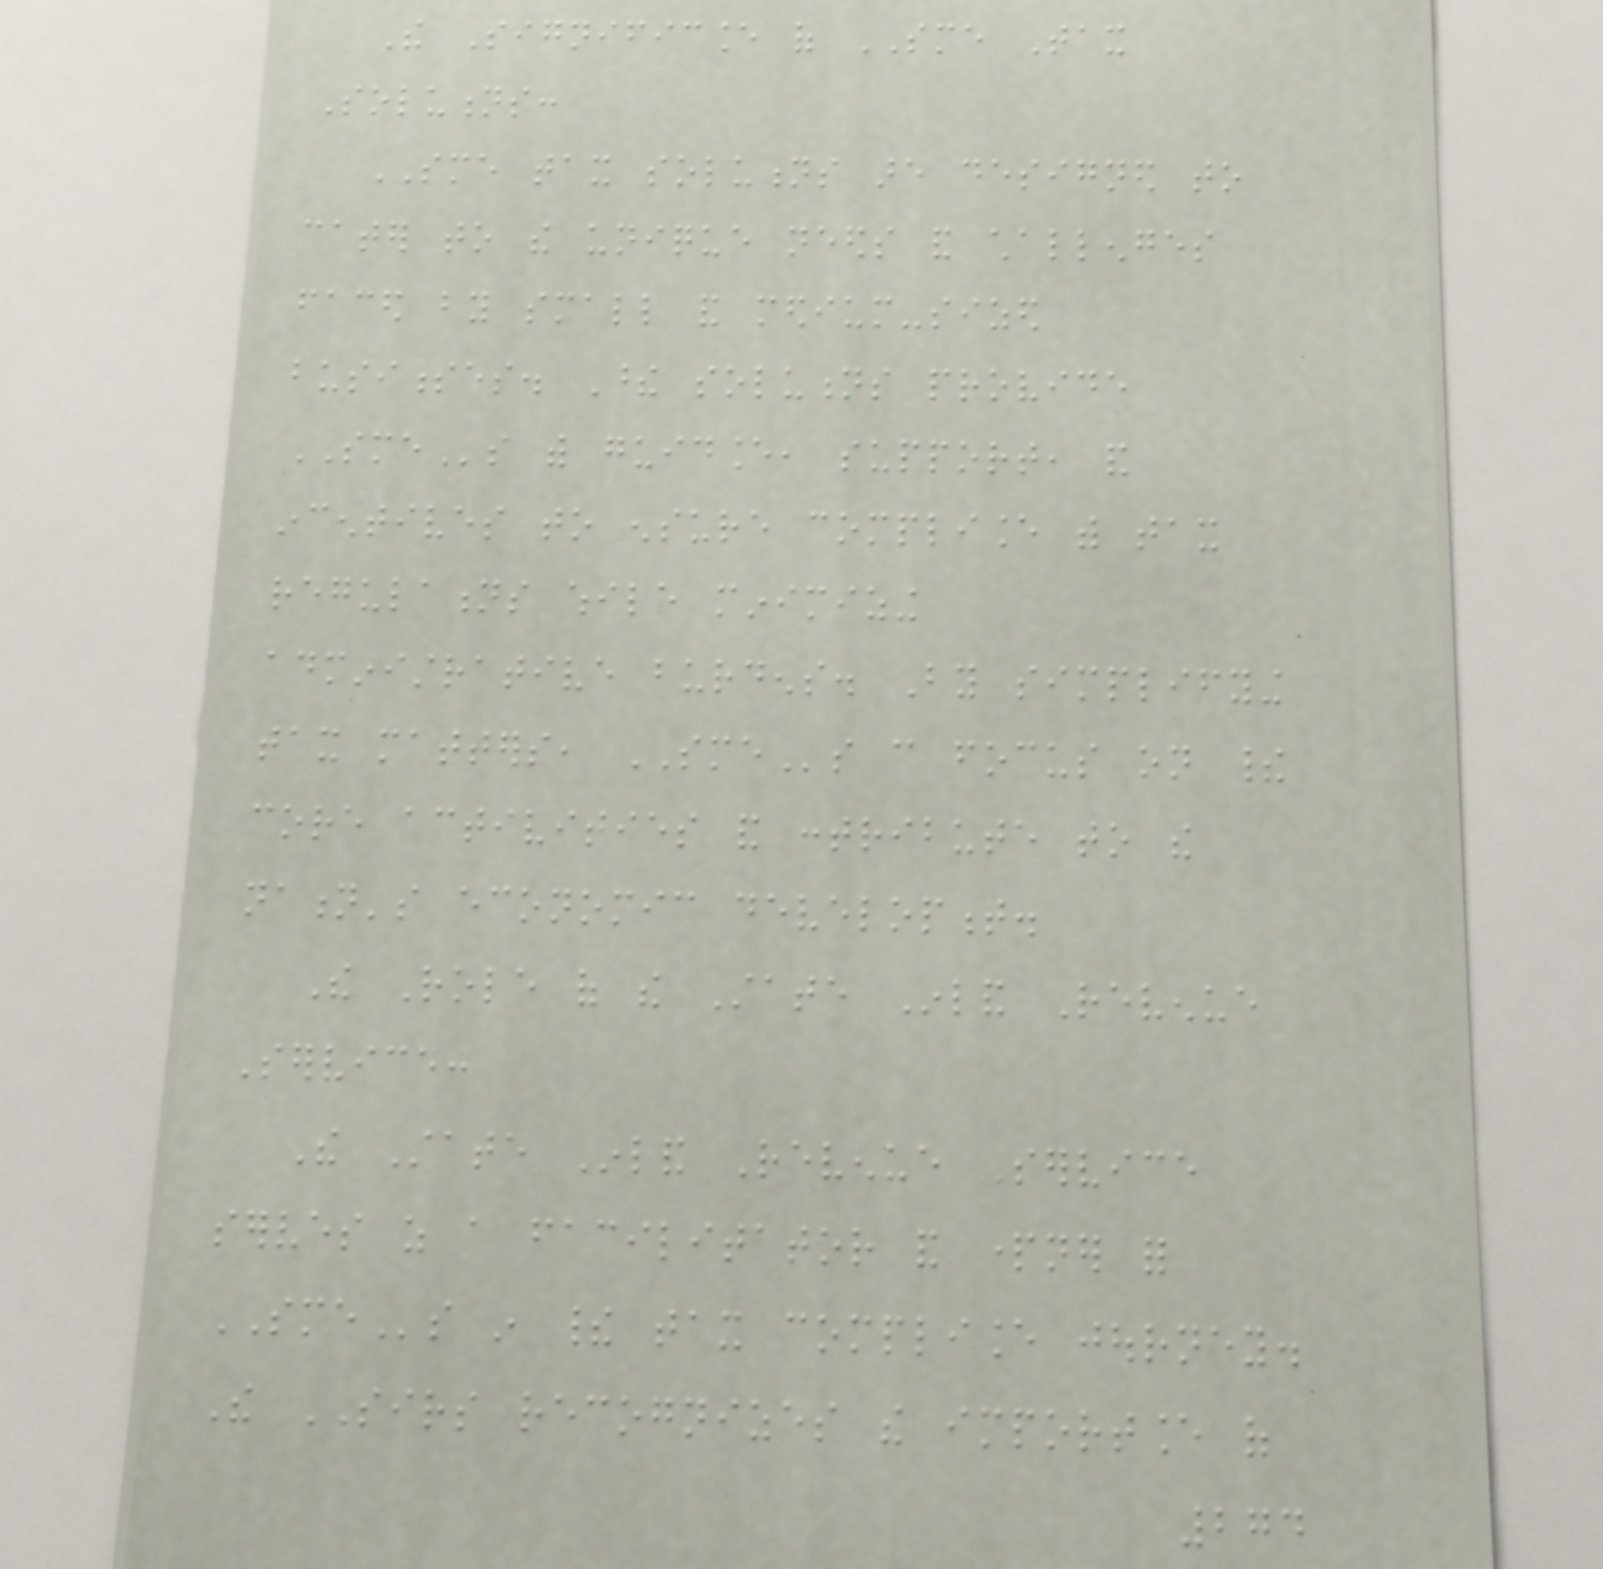The Significance of SME Tax
Solutions:
SME tax solutions are designed to
cater to the unique needs and challenges
faced by small and medium-sized
businesses. These solutions provide
SMEs with guidance, support, and
incentives to ensure compliance with tax
regulations while minimizing
administrative burdens. By simplifying
tax matters, SMEs can focus on their
core activities and contribute to the
nation's economic development.
The Role of the State Inland Revenue
Service:
The State Inland Revenue Service
serves as a facilitator and partner for
SMEs in their tax compliance journey.
The SIRS recognizes the importance of
274
